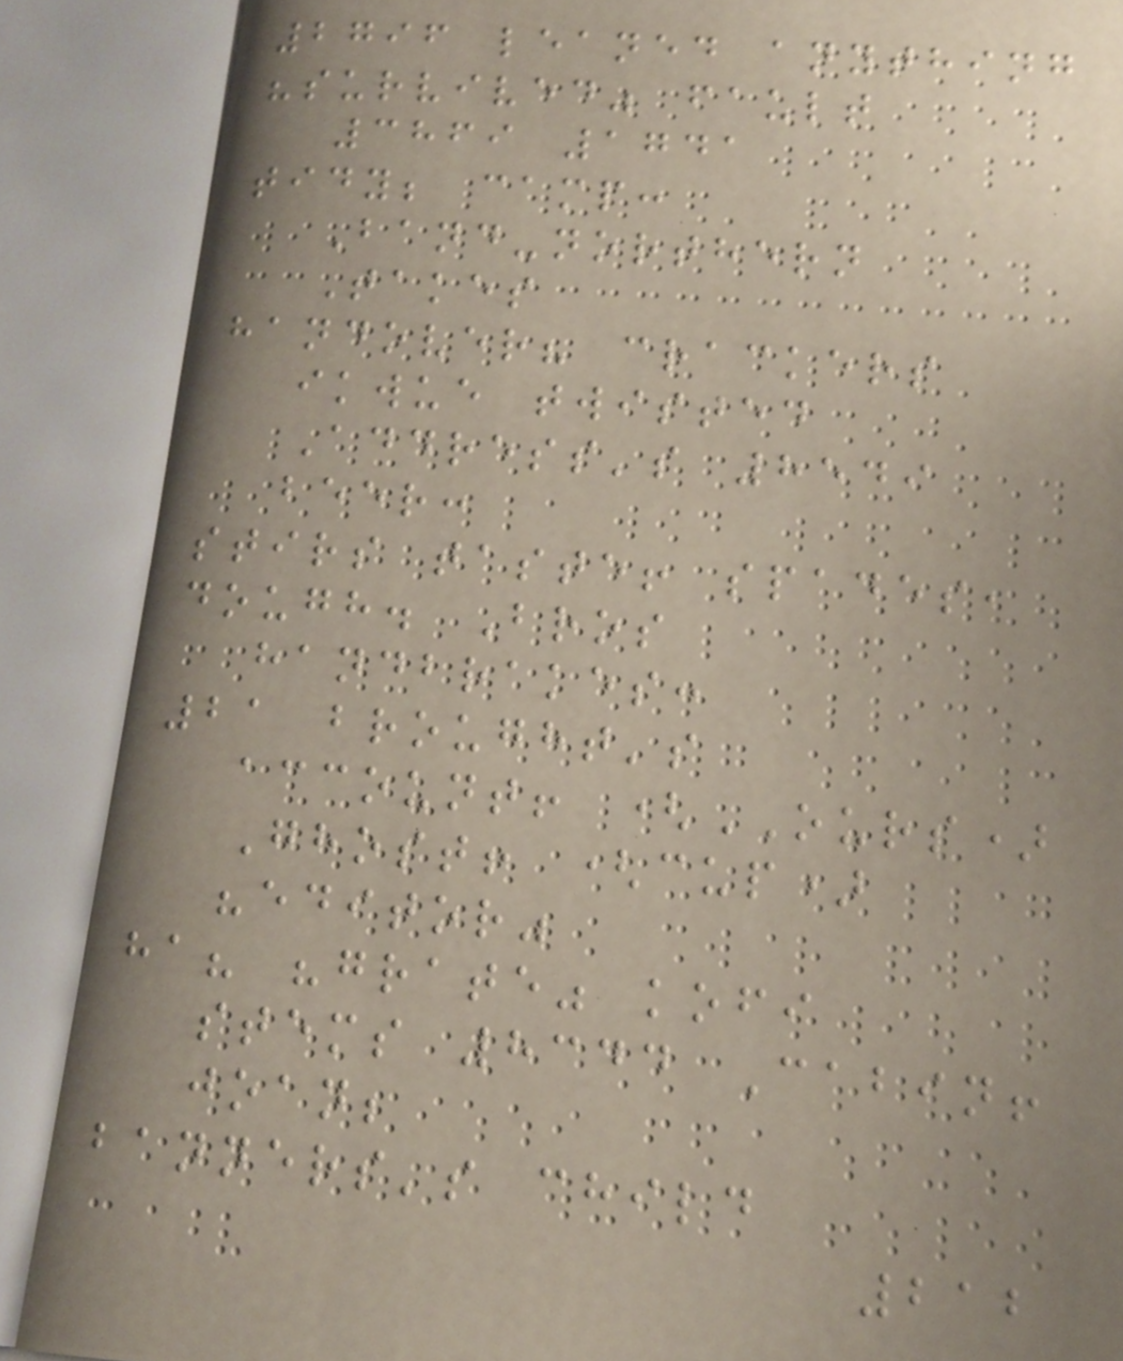2796 leaned anything
"survived" fault
3869 1741
tidy; camp:
Band-northern
Takes
handover? crackers
ikwue twisted
Address's 8549
beer:
stirs taste! spades,
dough. Bros
handbrakes:
21 brought's
account! (OURS)
Ghost! (cup)
"editor"
ha? "grate" kofi
stems 8344 Cabin!
joan;
banners's child
212
